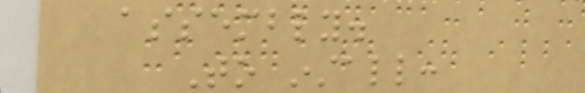assembly.
To install:
